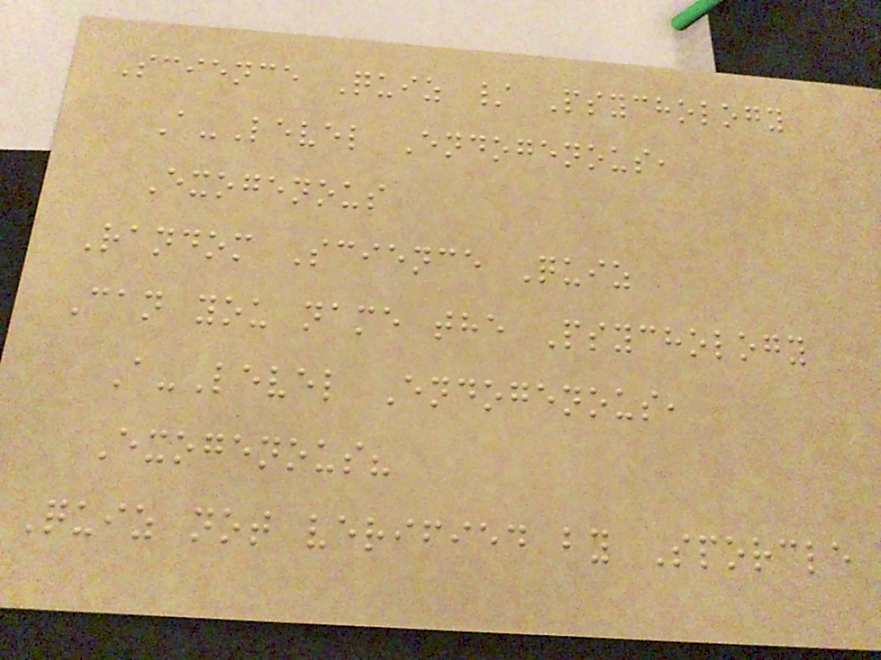Science Quiz / Psychology
A-Level Endogenous,
Exogenous
Random Science Quiz
Can you name the Psychology
A-Level Endogenous,
Exogenous?
Quiz not verified by Sporcle
